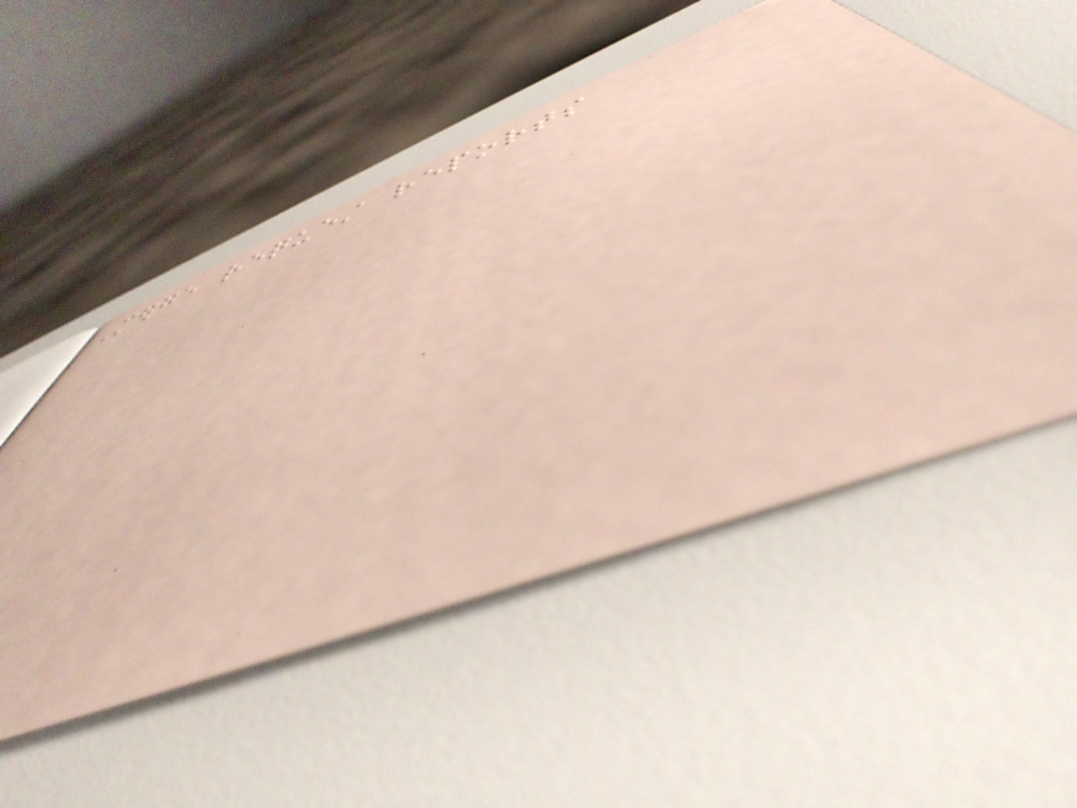Merge request reports
